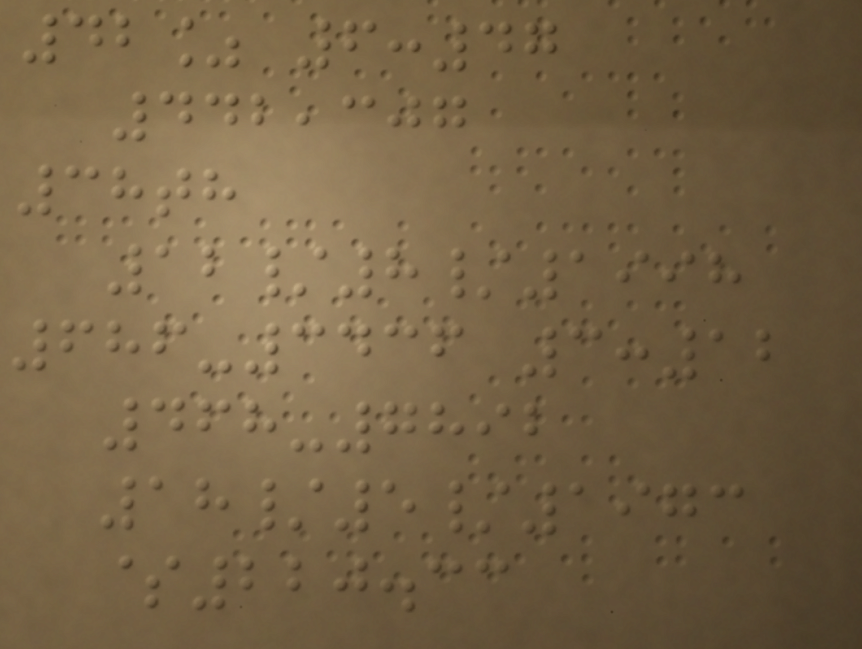42% 6:47
442,307
38th
12/8/1998
686-3436 3:12
468-7892
18/5/1973
$220.33
